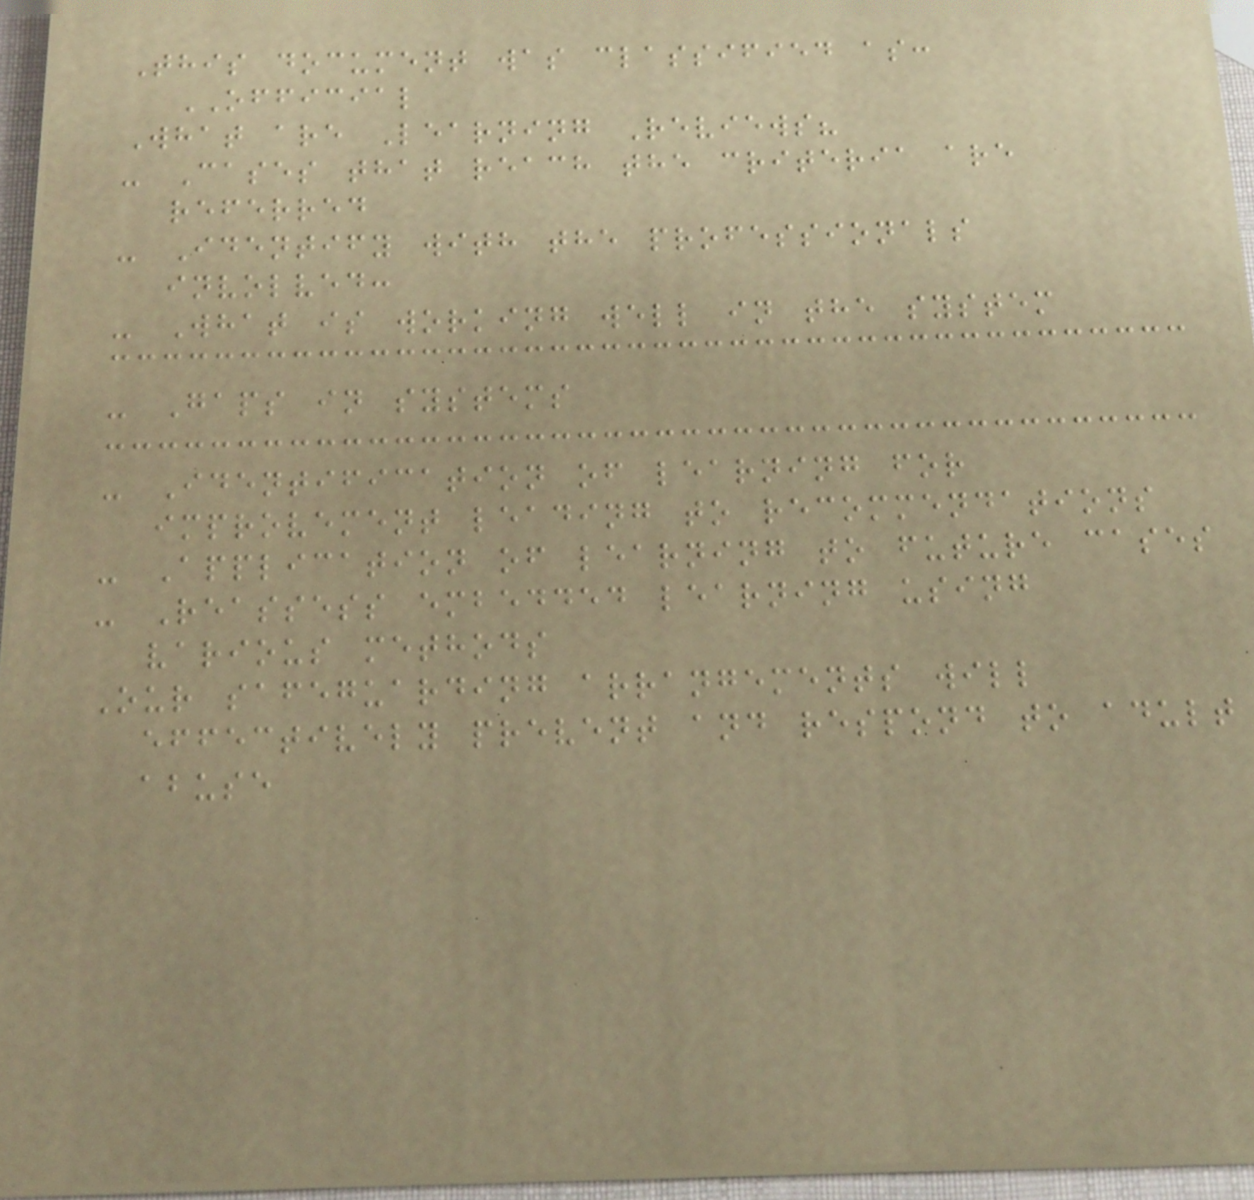This document was classified as:
OFFICIAL
What are Learning Reviews?
- Cases that reach the criteria are
referred
- Identify with the professionals
involved:
- What is working well in the system
- Gaps in systems
- Identification of learning for
improvement leading to recommendations
- Application of learning to future cases
- Reassess embedded learning using
various methods
Our safeguarding arrangements will
effectively prevent and respond to adult
abuse
